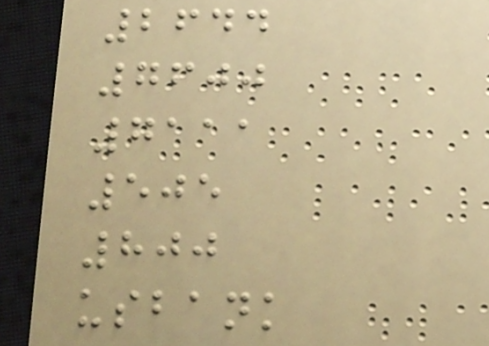2644
7600
7111
505
800
usbank
